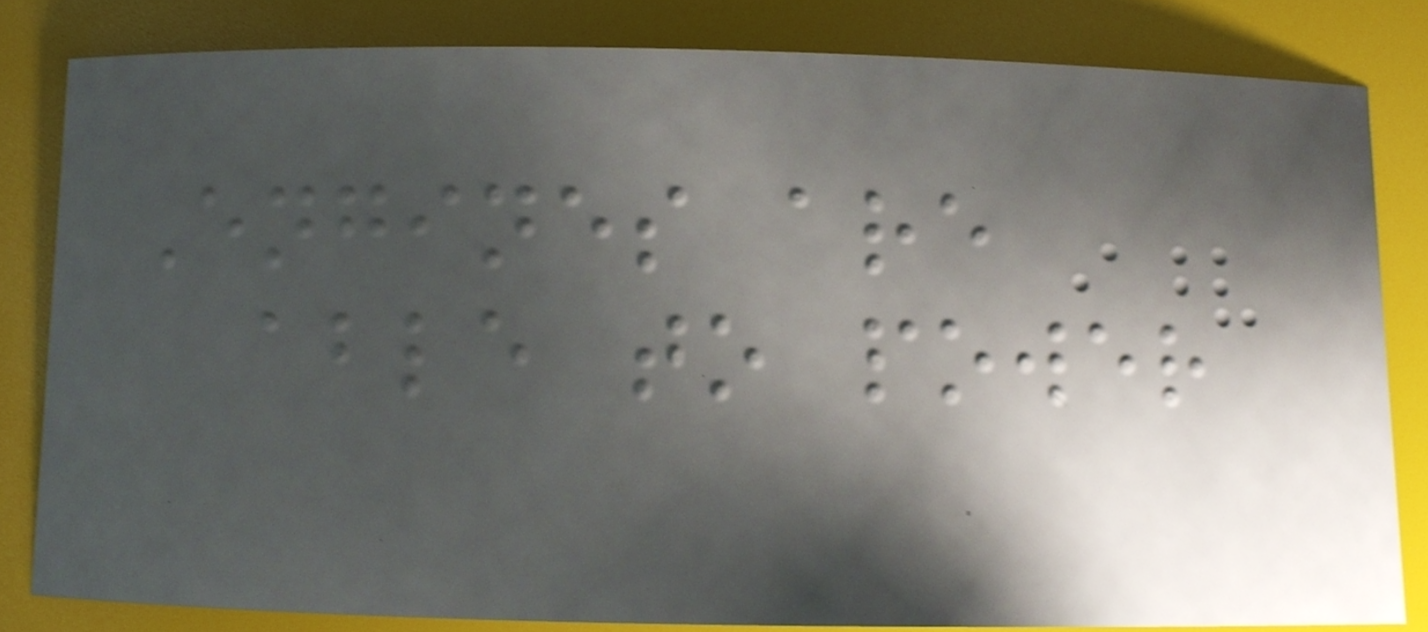Engines are
able to power
